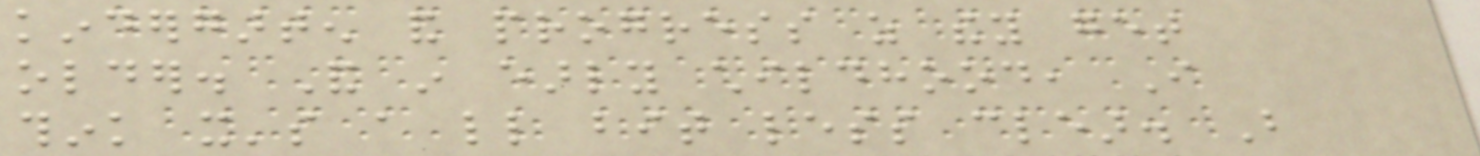kindergarten and progress as they get
older. And in early childhood, I
think it's a little bit less clear. But
